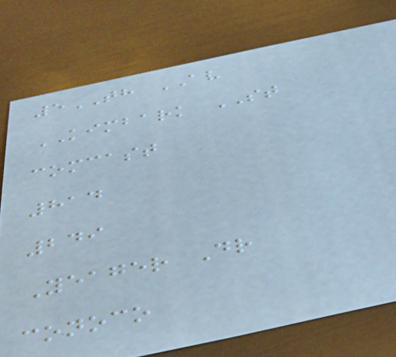5TH AV
KIMBARK ST
comcast
814
249
Yeager Dr
conoco
